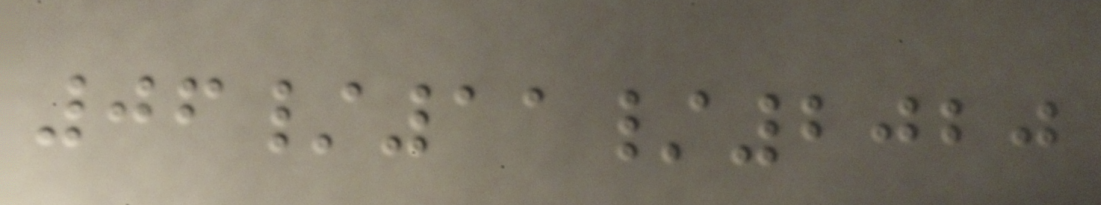06/11/2020
